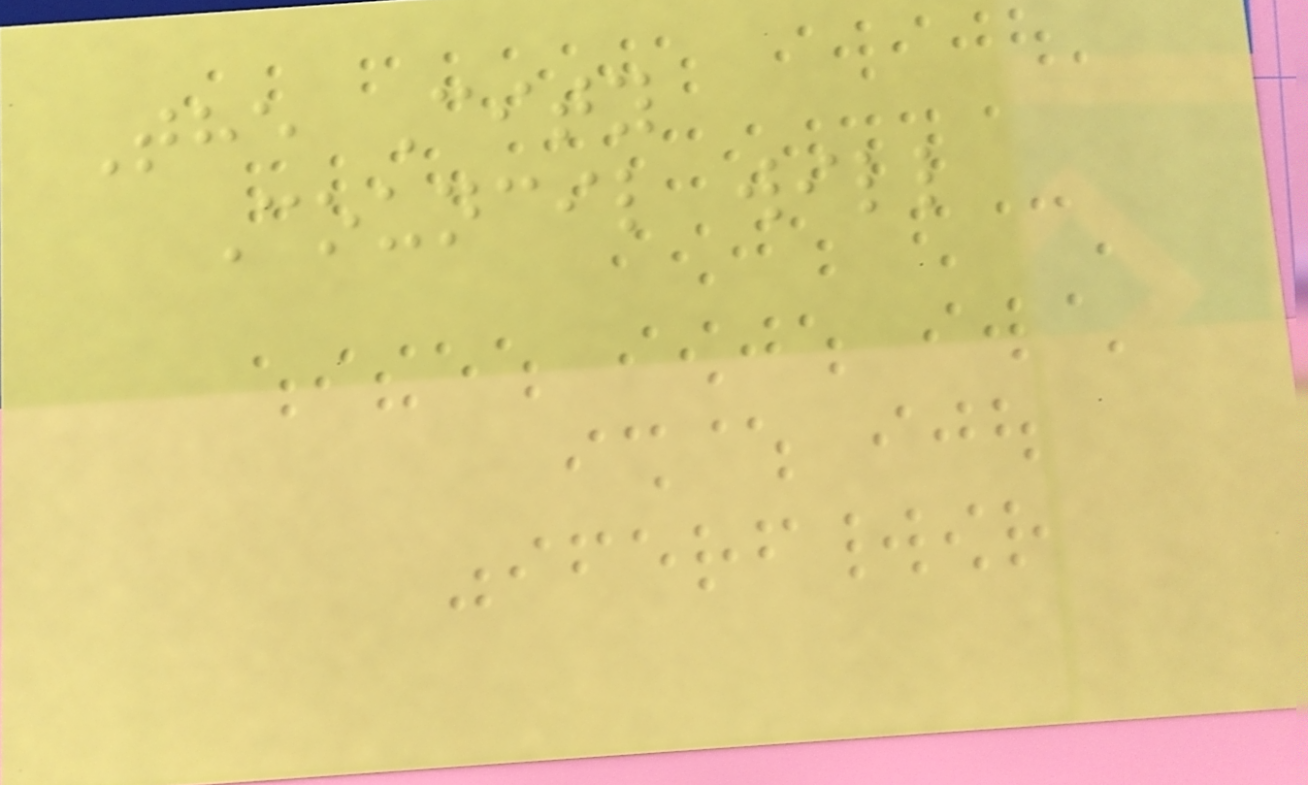The City
Council will
